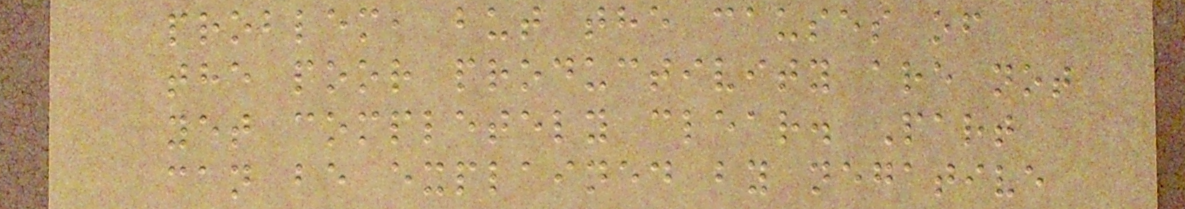problem, but the causes of
the poor productivity are not
yet completely clear. Part
can be explained by negative
